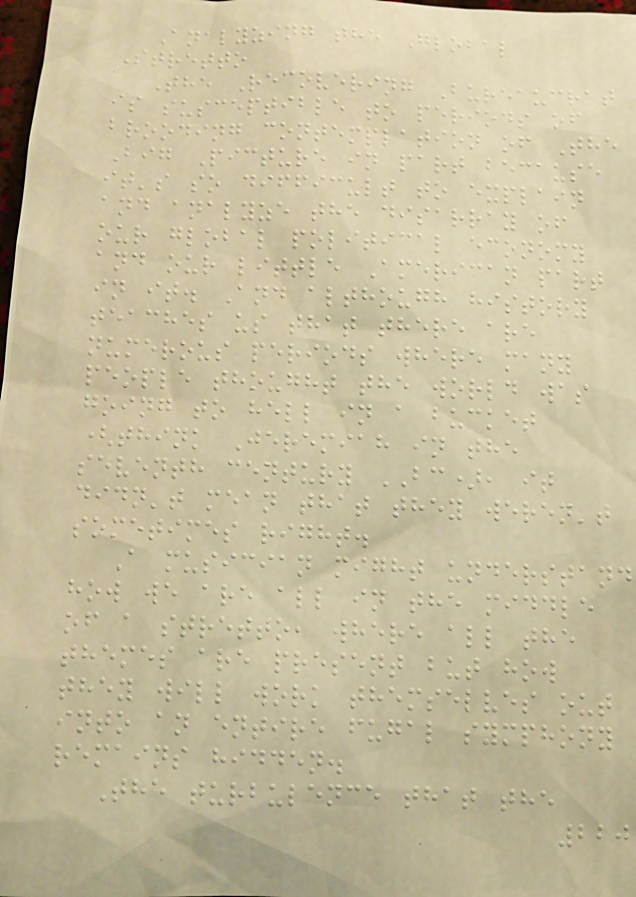Analyzing the Global
Stretto
The Recovering Bureaucrat
is susceptible to periods of
brooding contemplation of The
Big Picture in part because
it's so difficult to explain
and analyze the disarray of
our global political economy
and our little American part
in it. And although history
teaches us that there are
numerous periods where many
people thought the world was
going to hell in a bucket
(think Jeremiah in the
seventh century BC), it
didn't mean that they weren't
sometimes right.
A musician might understand
how we are all in the middle
of a stretto, where all the
themes are present but how
they will work themselves out
into an entire fugal symphony
remains hidden.
The turbulence that the
220
